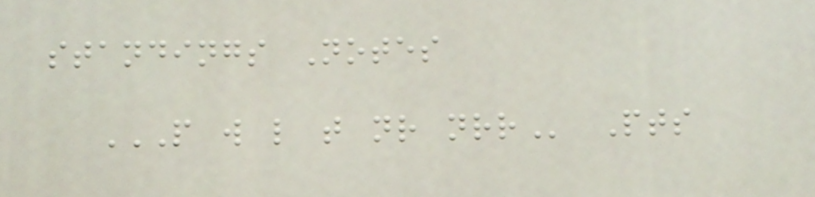standings Notes
P W L T NR NRR Pts
